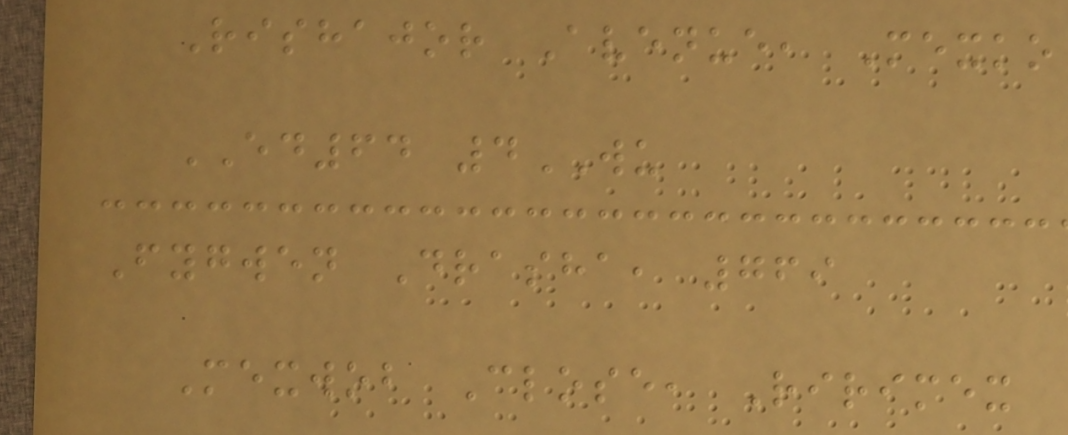Rishajor Avenue, Mexko
ED64 4WU
Fygwen Drasha, 769
Mexwob Close, Ririmex
